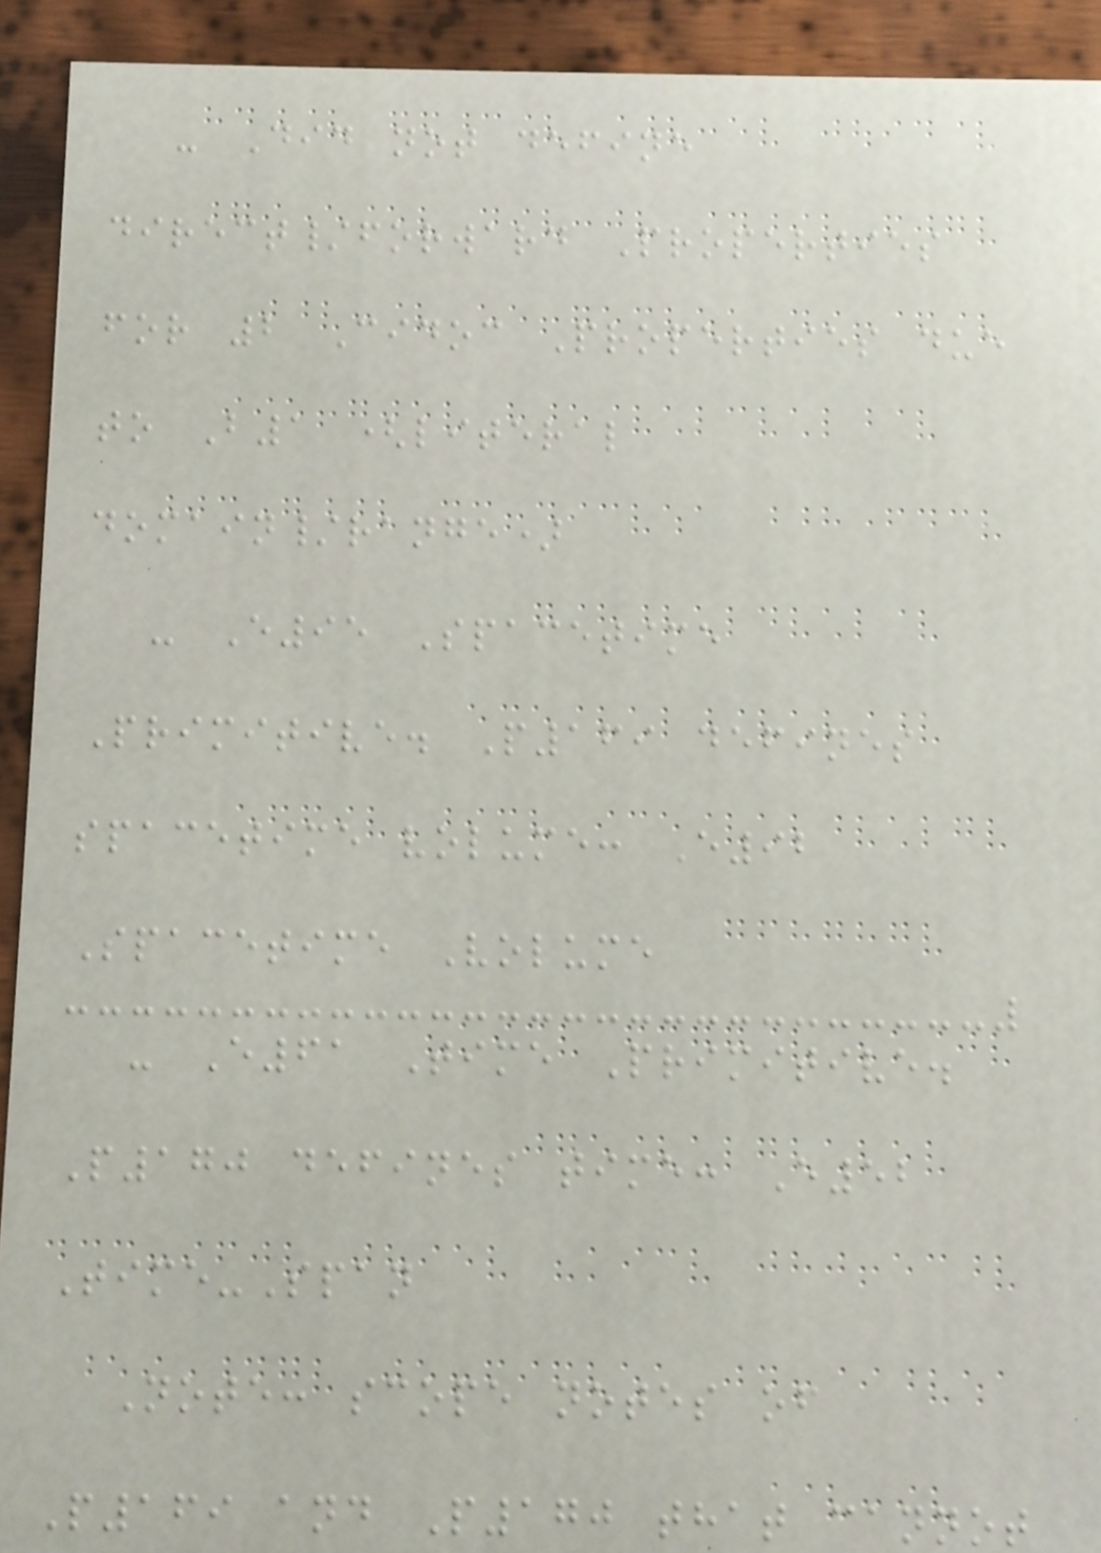- Did not define
direct/forward Properties
for 2 Cidoc Properties due
to B1 (literal
domain/range)
- E95 Spacetime
Primitive. P169 defines
spacetime volume: E92
Spacetime Volume
- E61 Time Primitive.
P170 defines time: E52
Time-Span
Note: scope notes of
P169 and P170 that cannot
